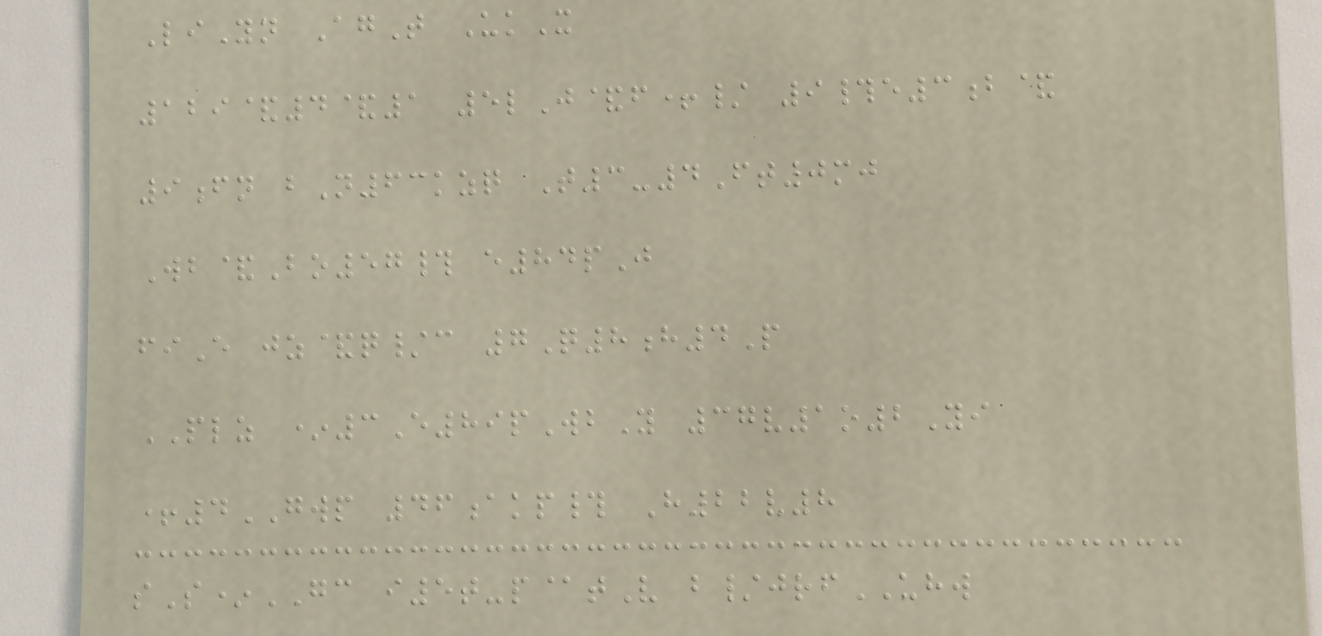LiYn AgT UkX
129&4&1 5lJ&f+/ 9#e3b&
9fn bN63kzq T3-4Ft0mj
Wb&Bo57# e84pJ
fiE jz&q/c 7Q8h4P
PLZ *3E89pWbY 37v1o2Yi
+4GWP 46akp# H22v8
sS*GC i5t-p@tV b/jrfUHW
